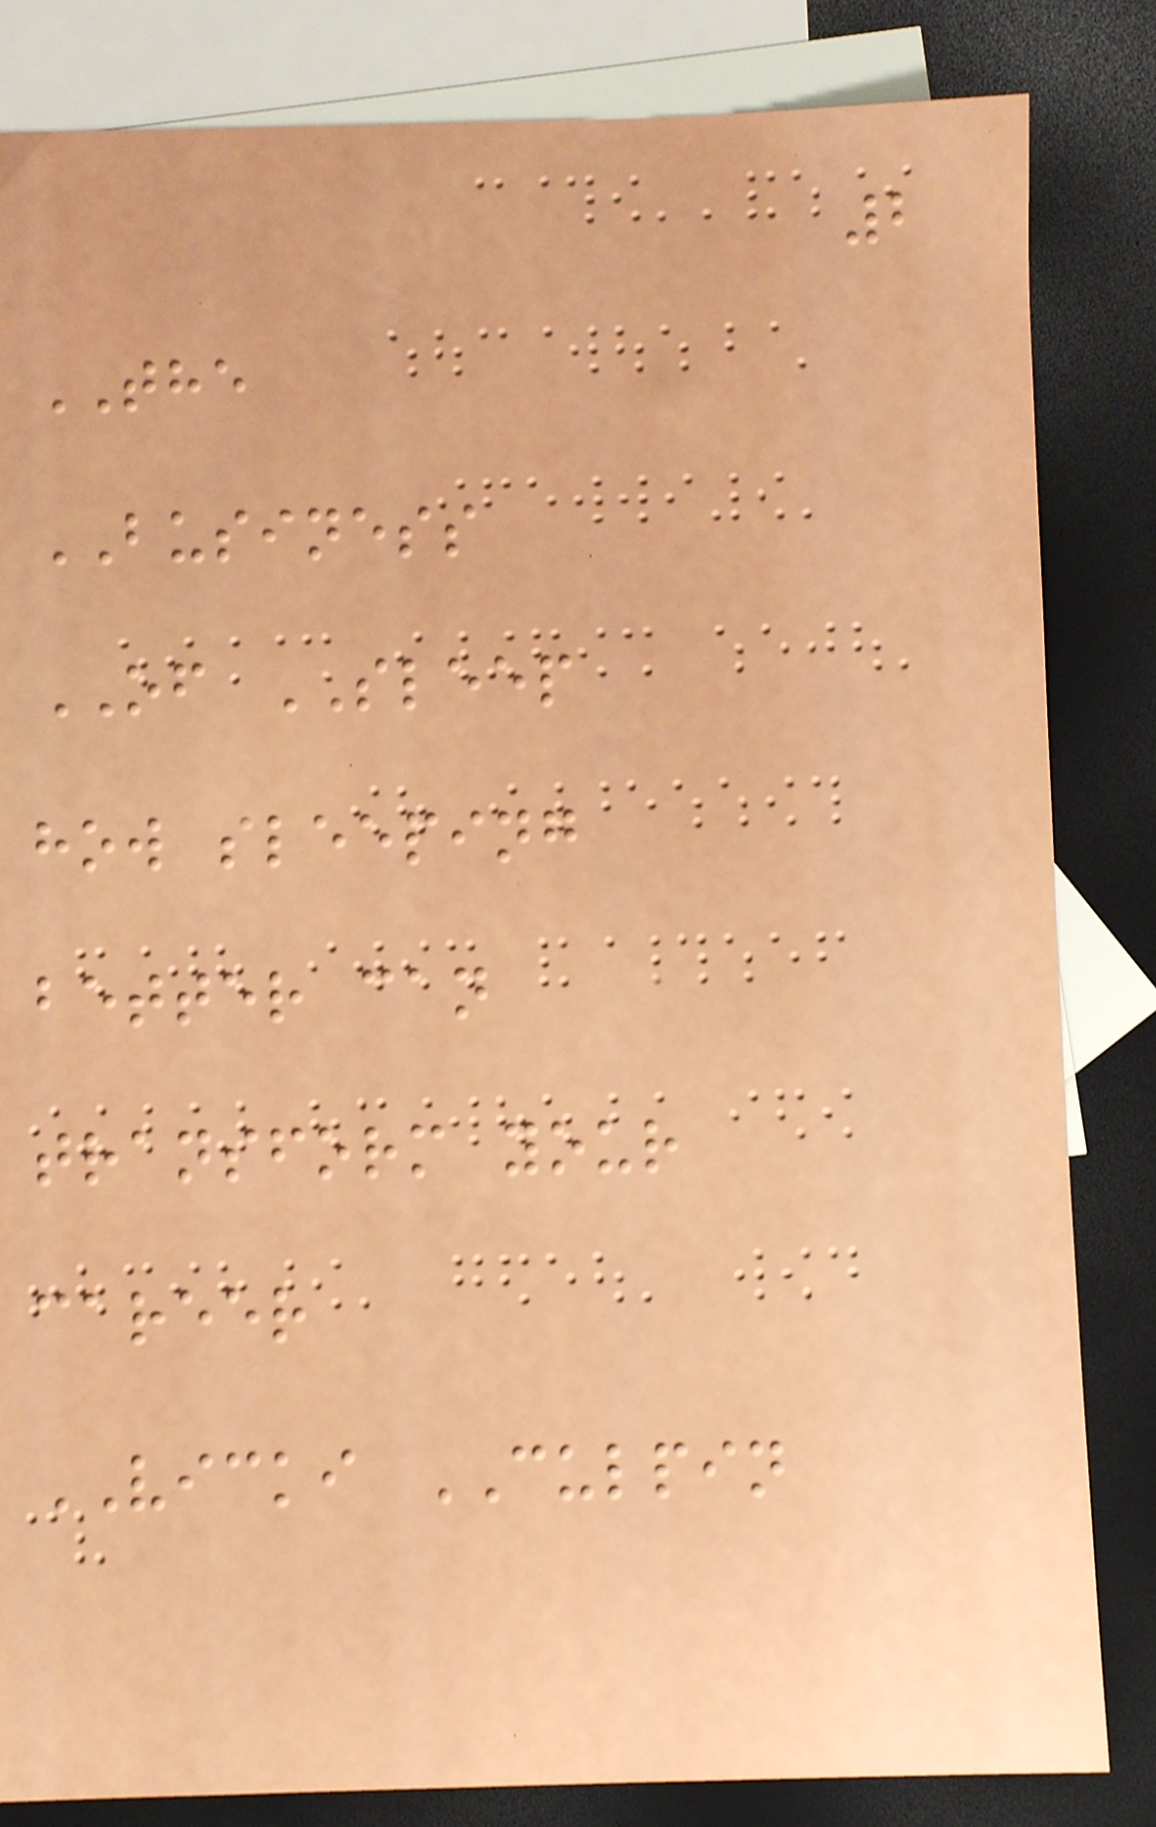2
THE
BUSINESS
OF SLEEP
how sleeping
better can
transform your
career
VICKI CULPIN
